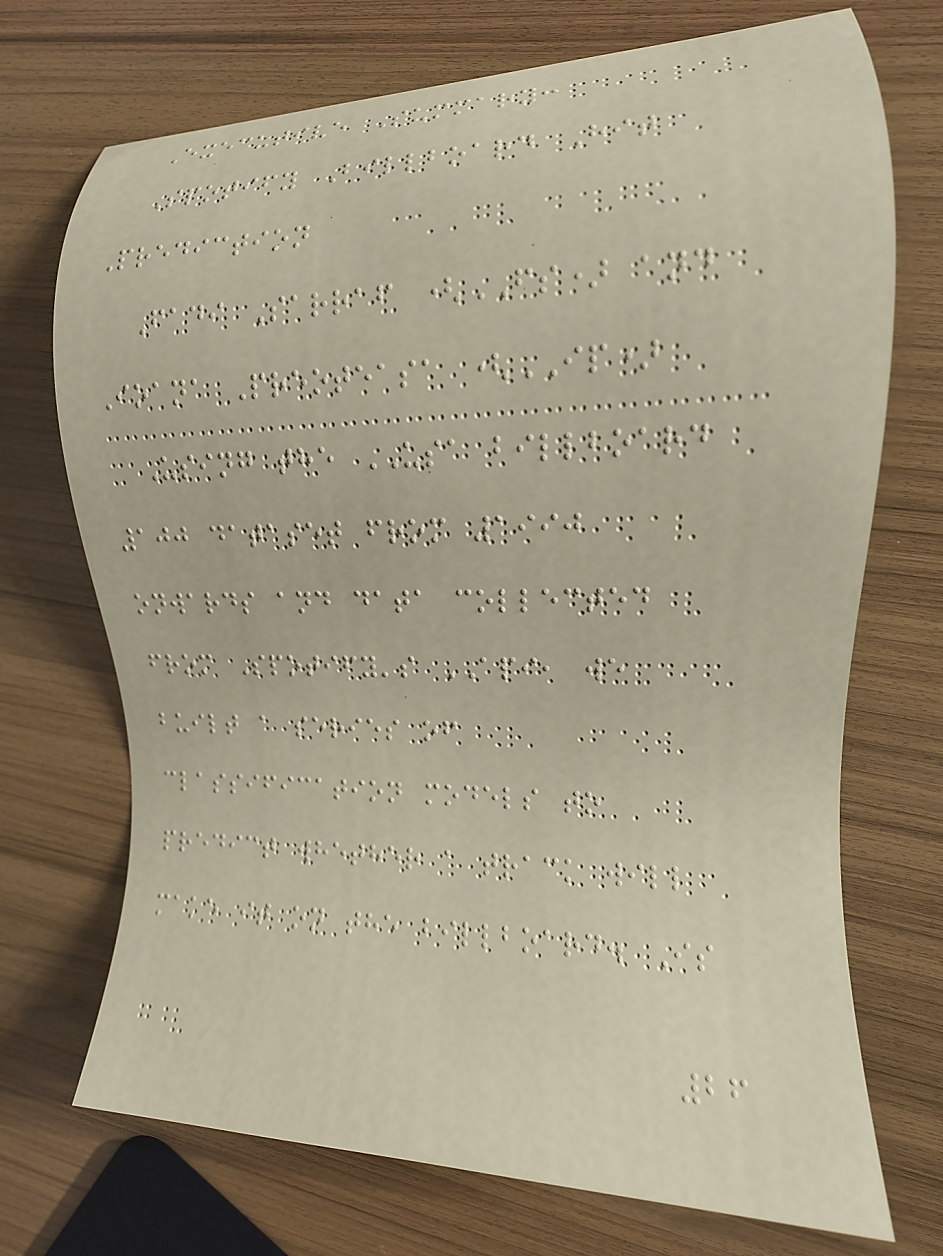Executive Summary:
Spotify Billboard Hit
Prediction
Fadi Sarraf (FS) and
Ioana Preoteasa (IP)
Using the USA billboard
100 dataset from 1990
onwards and data collected
from Spotify's API, we
built a series of
classification models to
predict whether a track will
make it on the billboard. Is
26
